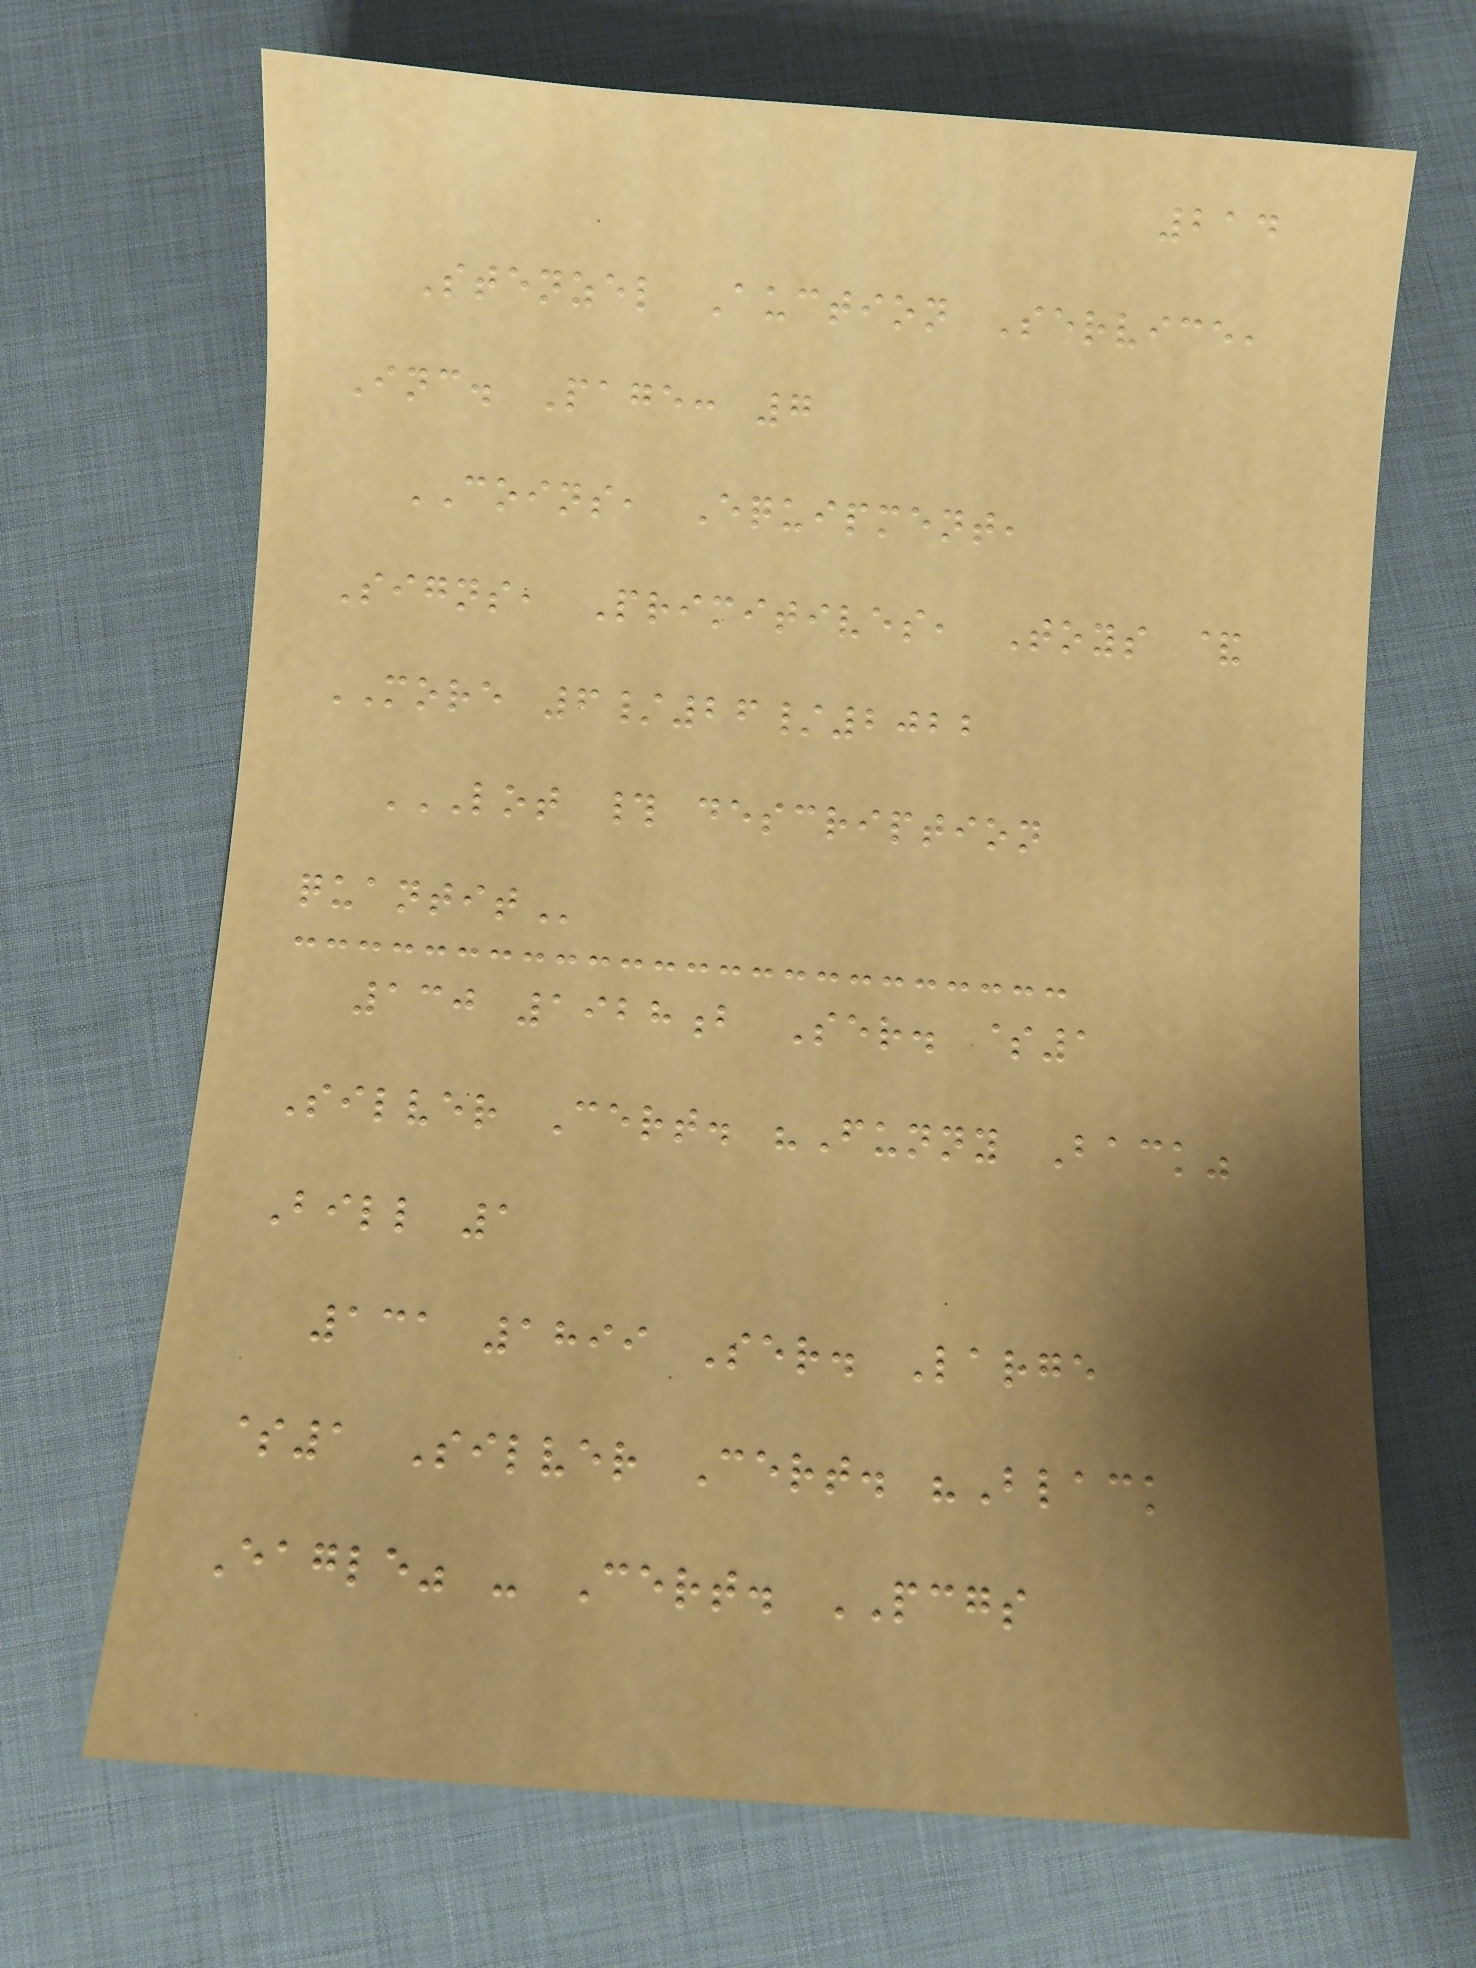214
Stenzel Auction Service,
Inc. Page: 7
COINS, Equipment,
Signs, Primitives, Toys &
MORE 6/26/2022
LOT # DESCRIPTION
QUANTIT
130 1928b Ser. $1
Silver Cert. "Funny Back"
Bill 1
131 1899 Ser. Large
$1 Silver Cert. "Black
Eagle" - Cert. PCGS
